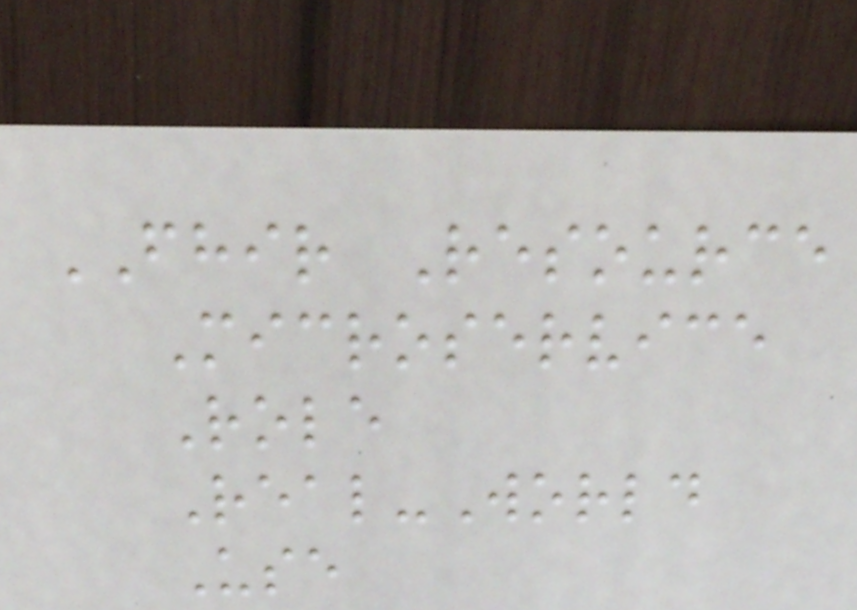FHIR Resource
Microservice
Role
Real-World
Use
